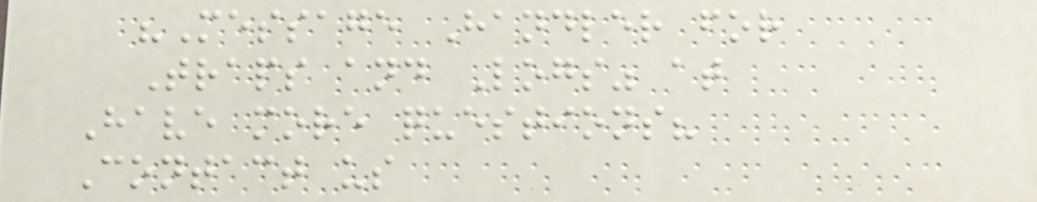"Message Handler for
Traps and Logs" at
Have more questions?
Contact us
